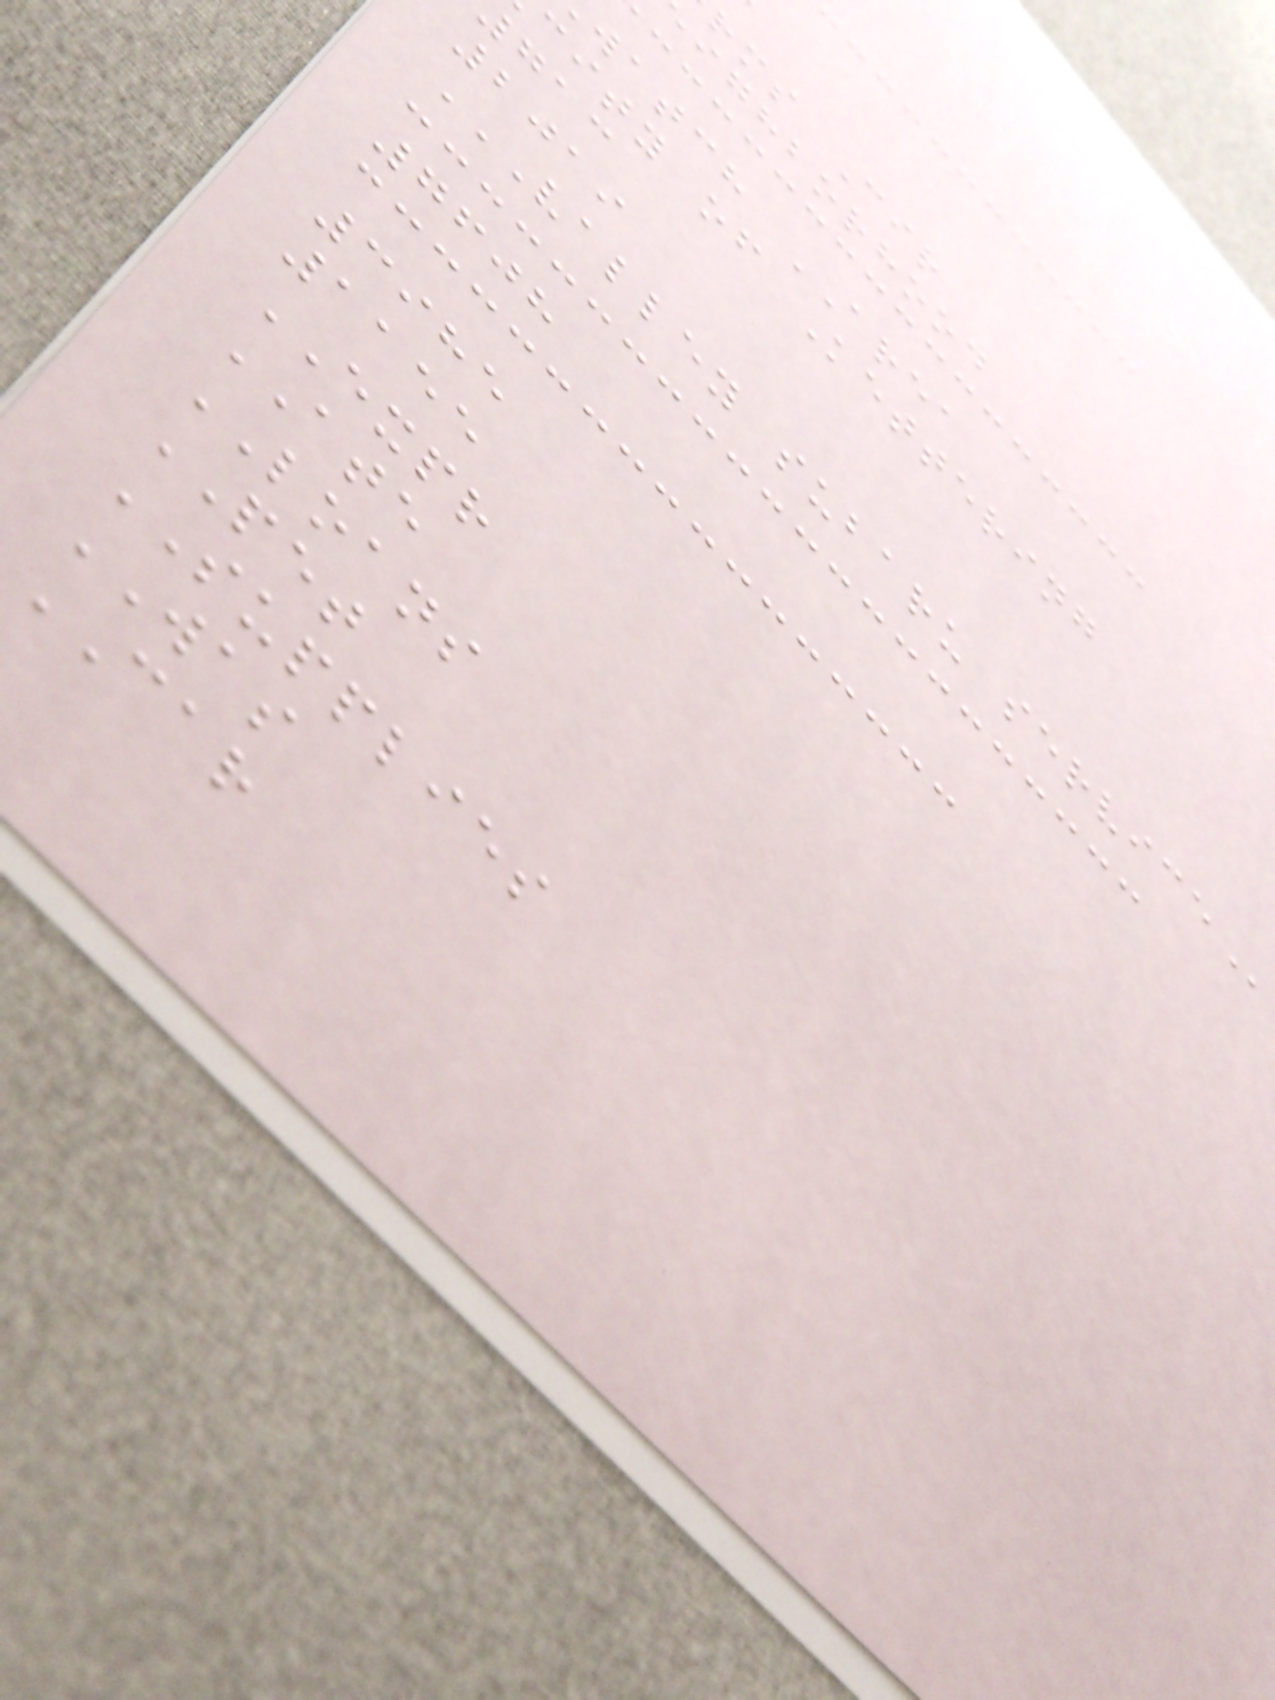rms Cir
ighborhood
watch AREA
city of Kettering
2019
VALLEY SUBARU SERVICE
7608
3985
1155
EXPR
ATE
LOANS
PET
SUPPLIES
WAS
CAR
